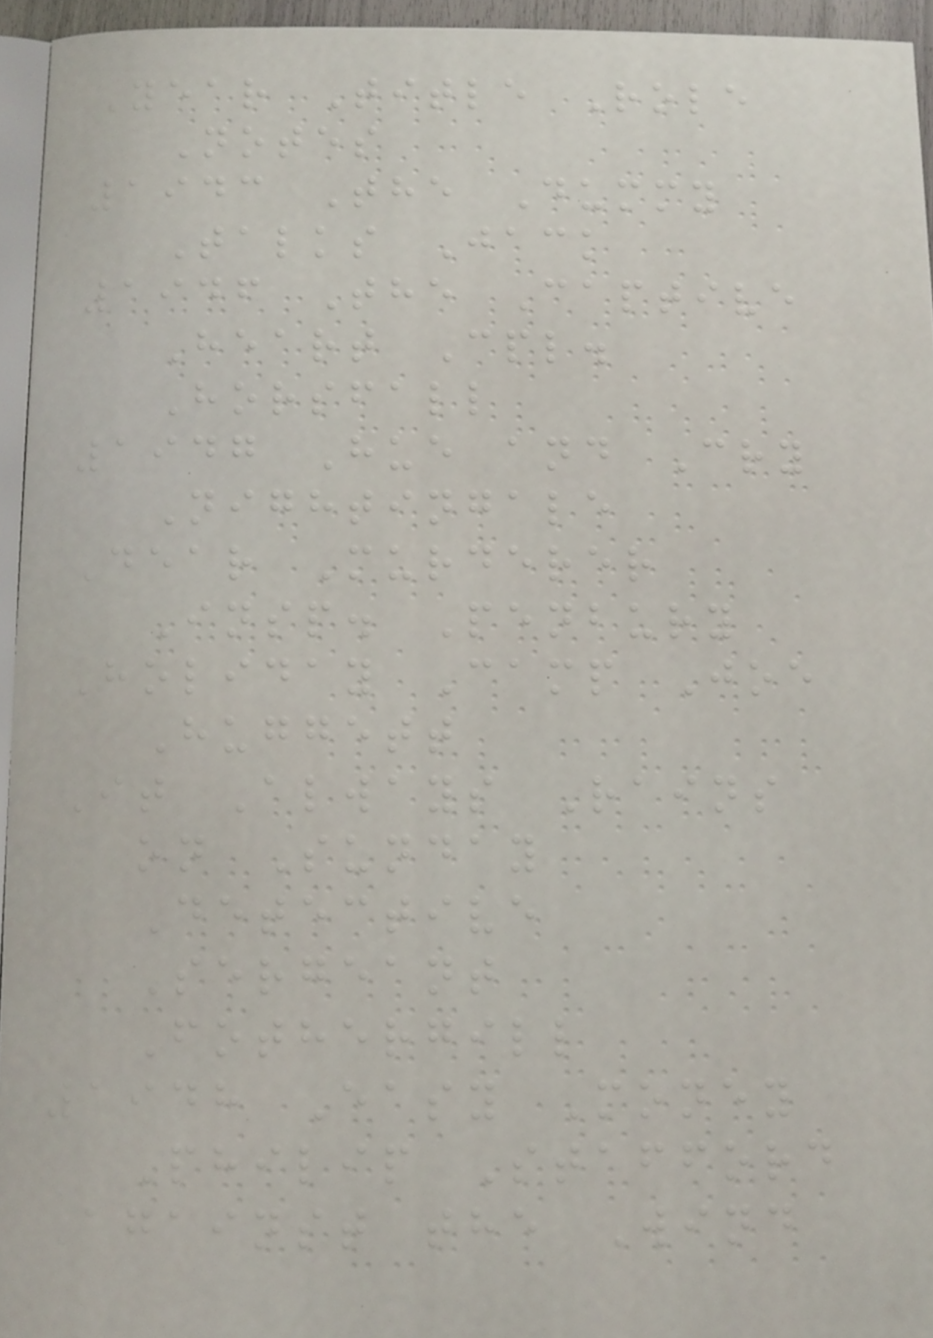Year Title Role
Notes
1943 The Dummy
Talks Jack
1946 The Captive
Heart Cpl.
Horsfall
1947 Hue and Cry
Nightingale
Dear Murderer
Insp. Penbury
Holiday Camp Joe
Huggett
It Always Rains
on Sunday
Detective
Sergeant
Fothergill
1948 Easy Money
Philip Stafford
Against the Wind
